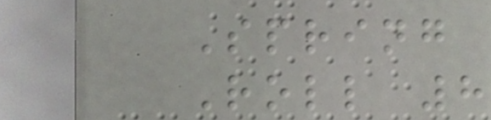Spring
Roll 8
